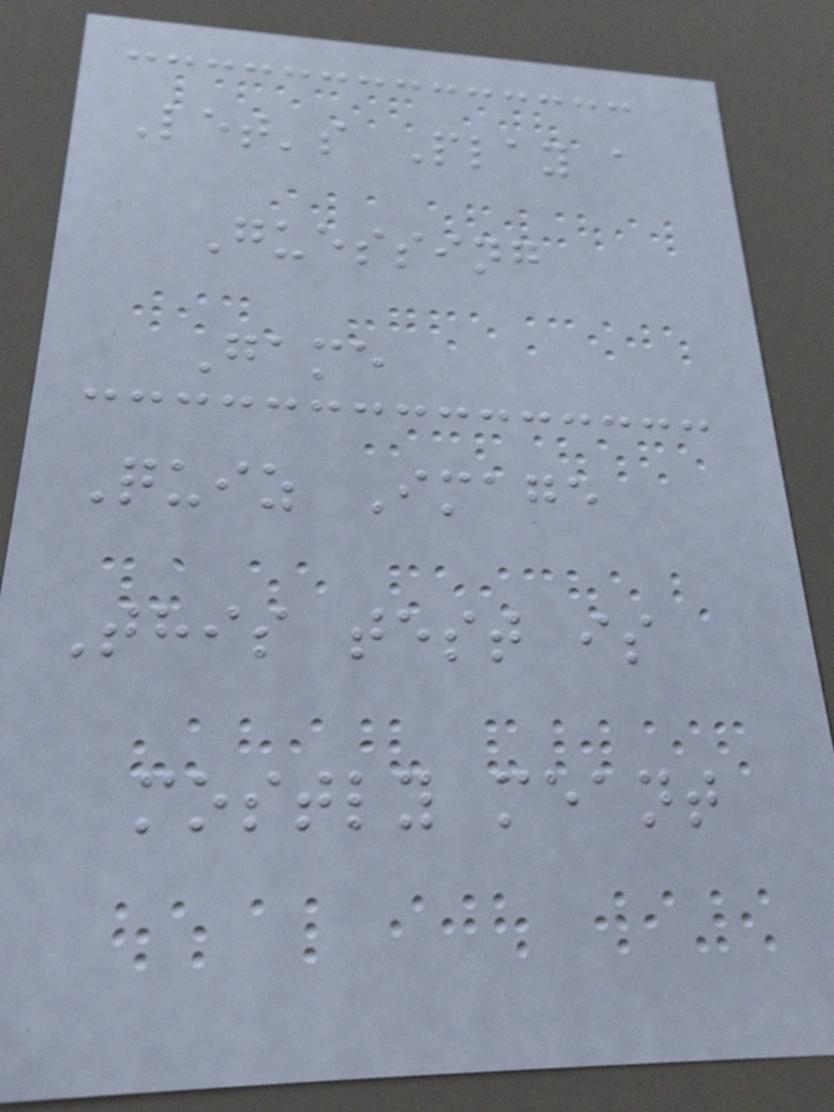Let's Play a
Guessing
Game
Quiz Image
This test is
mostly meant
